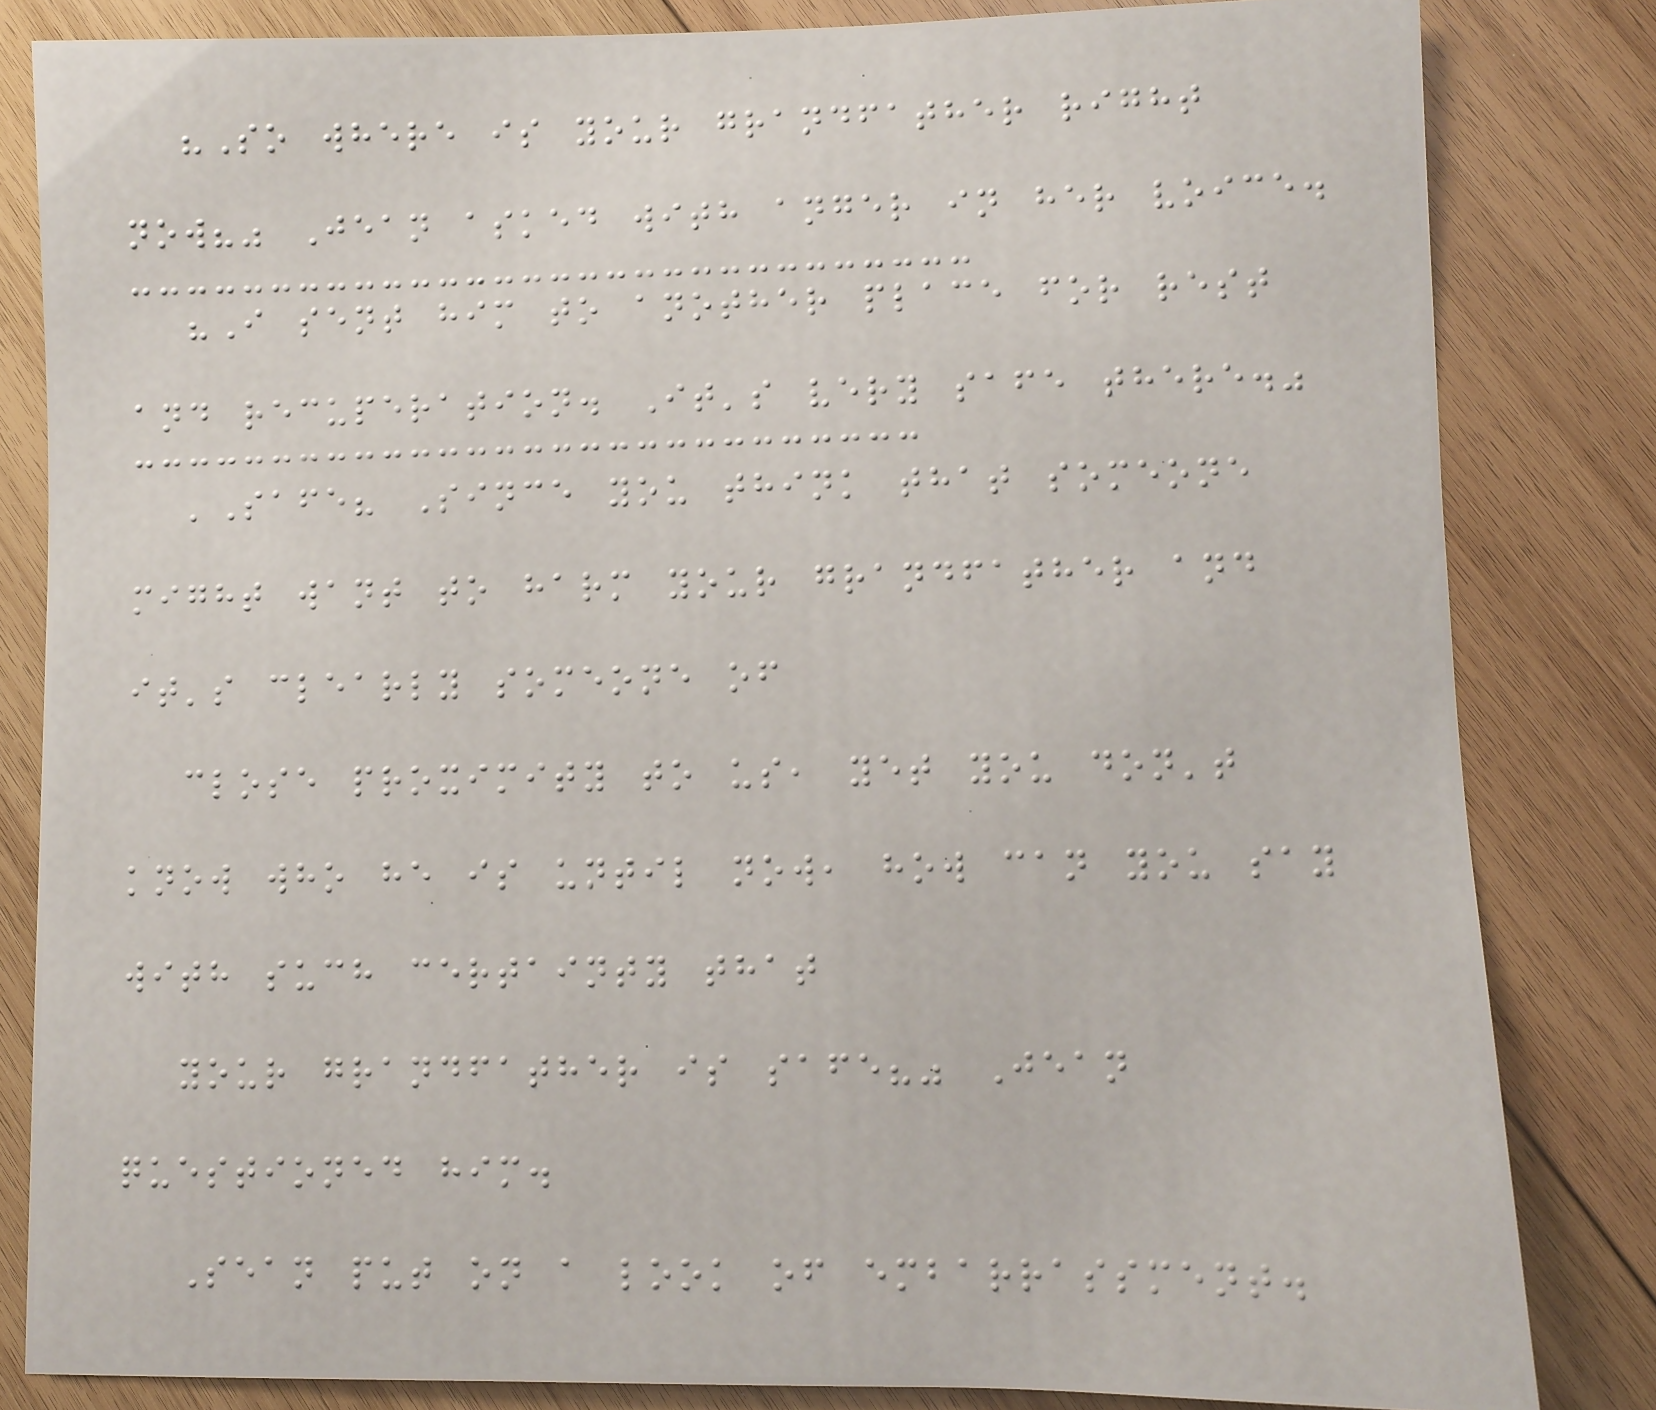"So where is your grandfather right
now?" Jean asked with anger in her voice.
"I sent him to another place for rest
and recuperation. It's very safe there."
'Safe? Since you think that someone
might want to harm your grandfather and
it's clearly someone of
close proximity to us, yet you don't
know who he is until now, how can you say
with such certainty that
your grandfather is safe?" Jean
questioned him.
Sean put on a look of embarrassment.
